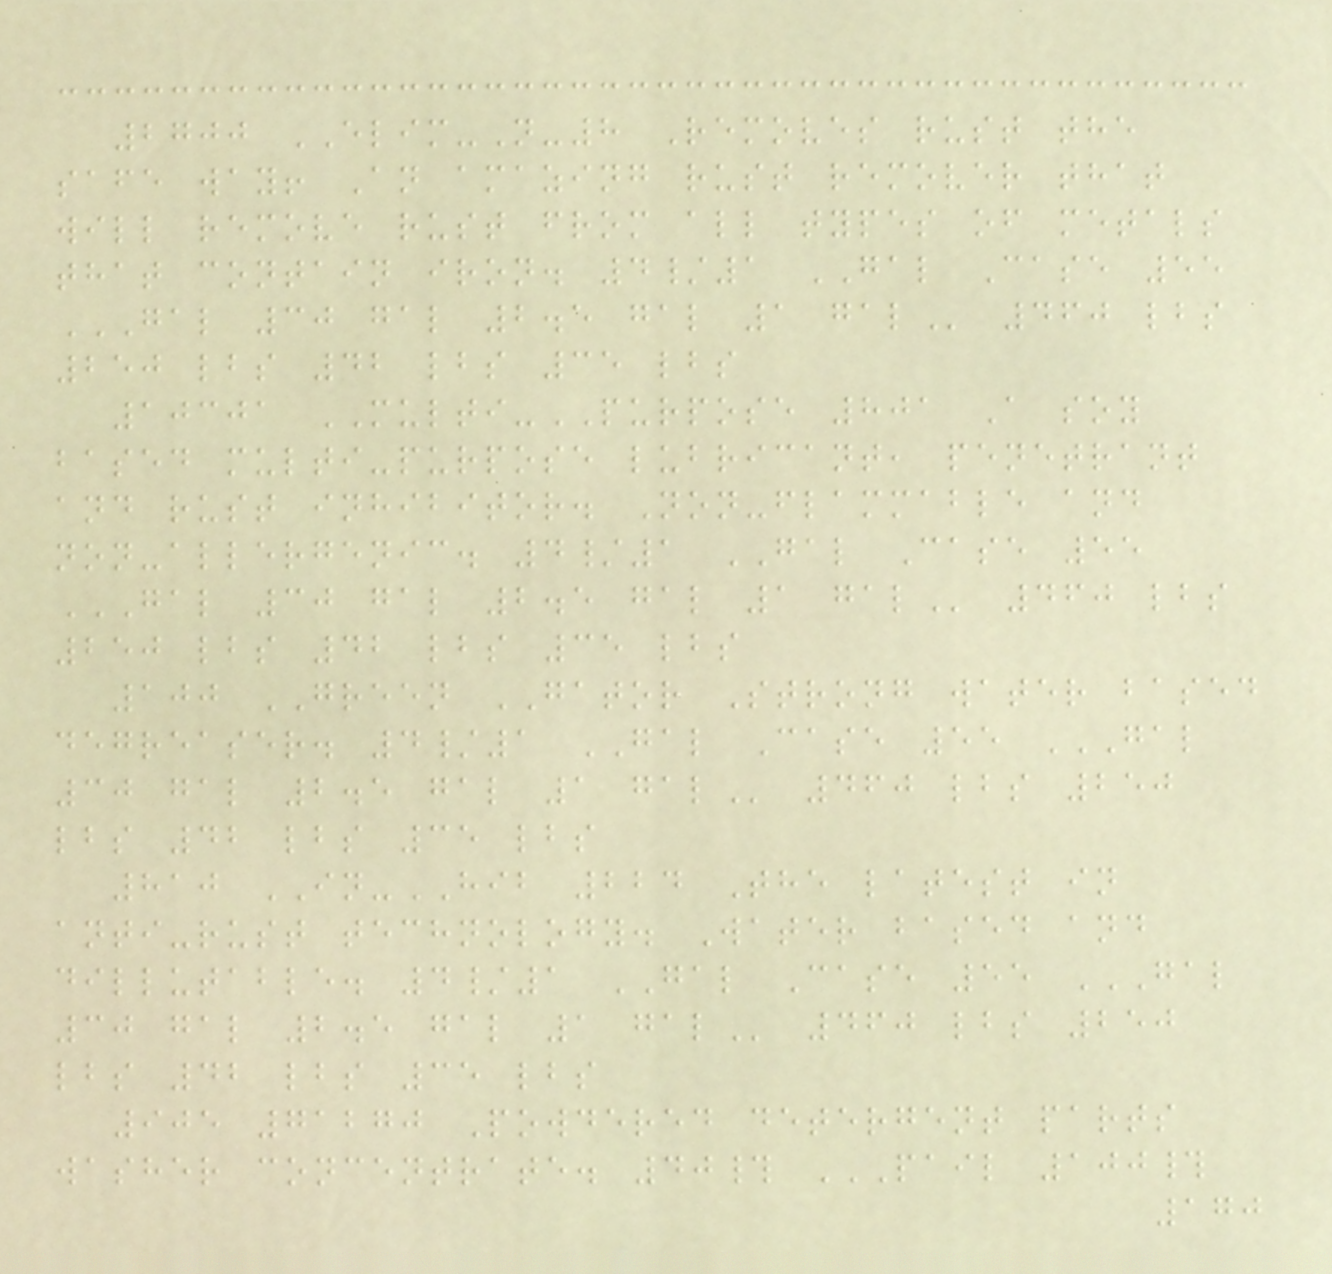2700 ELIM-N-8 Removes rust the
safe way! An amazing rust remover that
will remove rust from all types of metals
that contain iron. 4/1 GAL Case 55
GAL 30 GAL 2.5 GAL 1 GAL 460 lbs
250 lbs 42 lbs 35 lbs
10301 MULTI-PURPOSE 801 A soy
based multi-purpose lubricant, penetrant
and rust inhibitor. Non-flammable and
non-allergenic. 4/1 GAL Case 55
GAL 30 GAL 2.5 GAL 1 GAL 460 lbs
250 lbs 42 lbs 35 lbs
100 GREEN GATOR Strong water based
degreaser. 4/1 GAL Case 55 GAL
30 GAL 2.5 GAL 1 GAL 460 lbs 250
lbs 42 lbs 35 lbs
810 IN-HIB 224 The latest in
anti-rust technology. Water based and
dillutable. 4/1 GAL Case 55 GAL
30 GAL 2.5 GAL 1 GAL 460 lbs 250
lbs 42 lbs 35 lbs
905 71270 Powdered detergent parts
washer concentrate. 40# PAIL 100#
170
